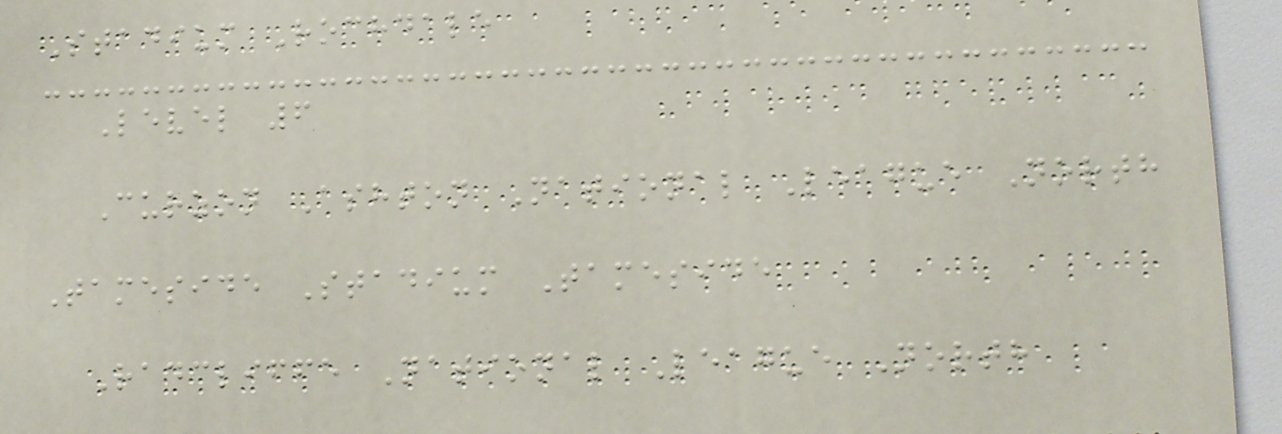Stadium Rochdale
Level 6
Curzon Ashton National League North
Tameside Stadium Tameside
Radcliffe National League North
